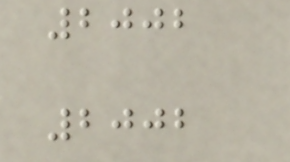2002
2002
